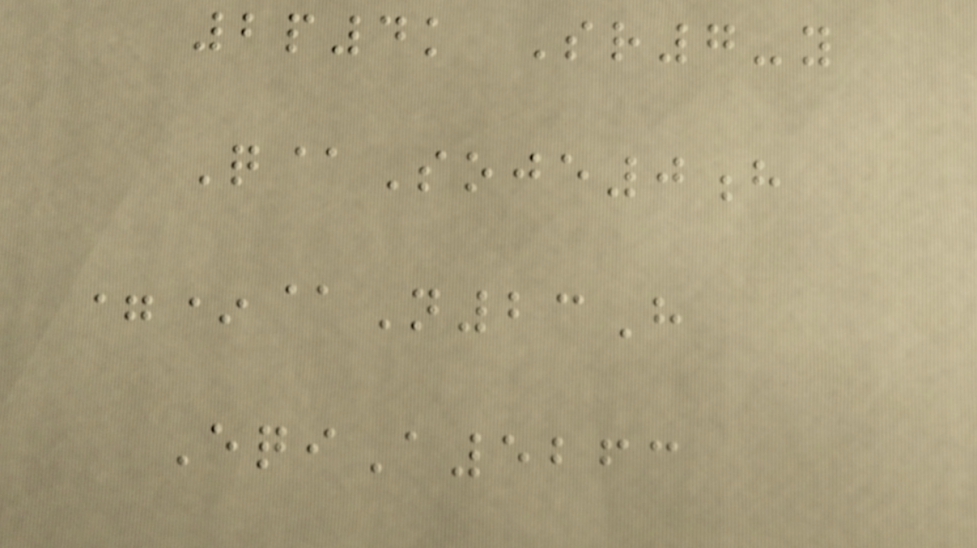2p4k Sr7-y
Q@Soje0h
=*@N23H
EqiA5263
